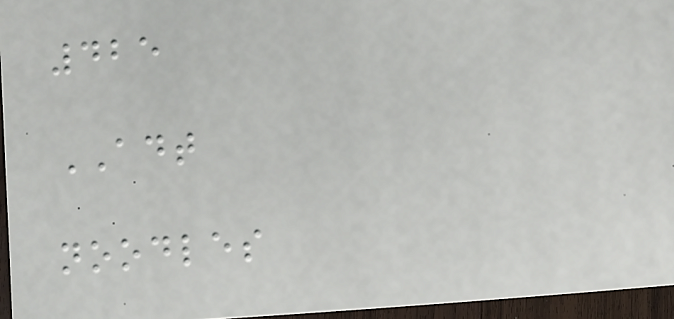425
ADT
noodles
